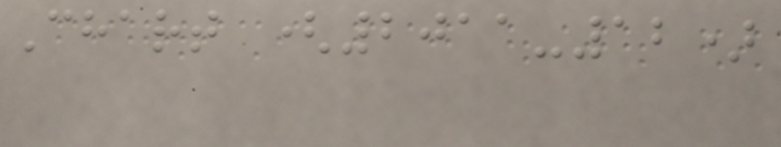Chart (2011-12)
